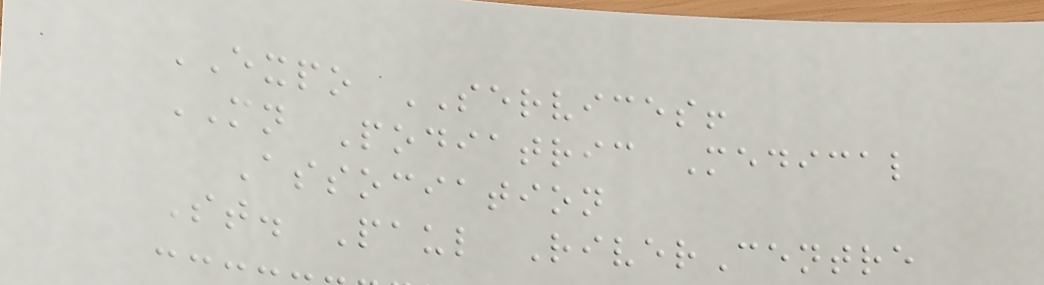EXPO SERVICES!
MN Podiatric Medical
Association
St. Paul RiverCentre
